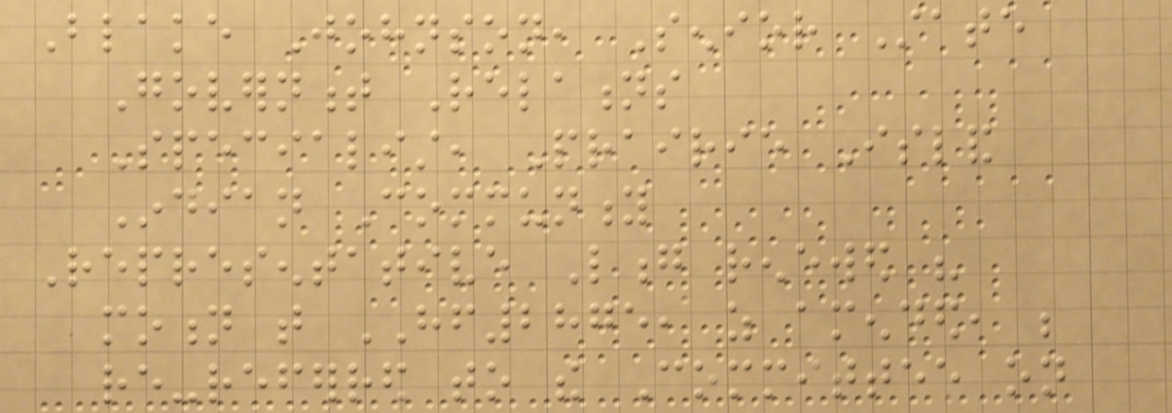Blake Johnson, Senior State
Government Relations
Specialist, Prairie Island
Indian Community
Representative Long renewed his
motion that HF2875, as amended, be
re-referred to the Committee on
